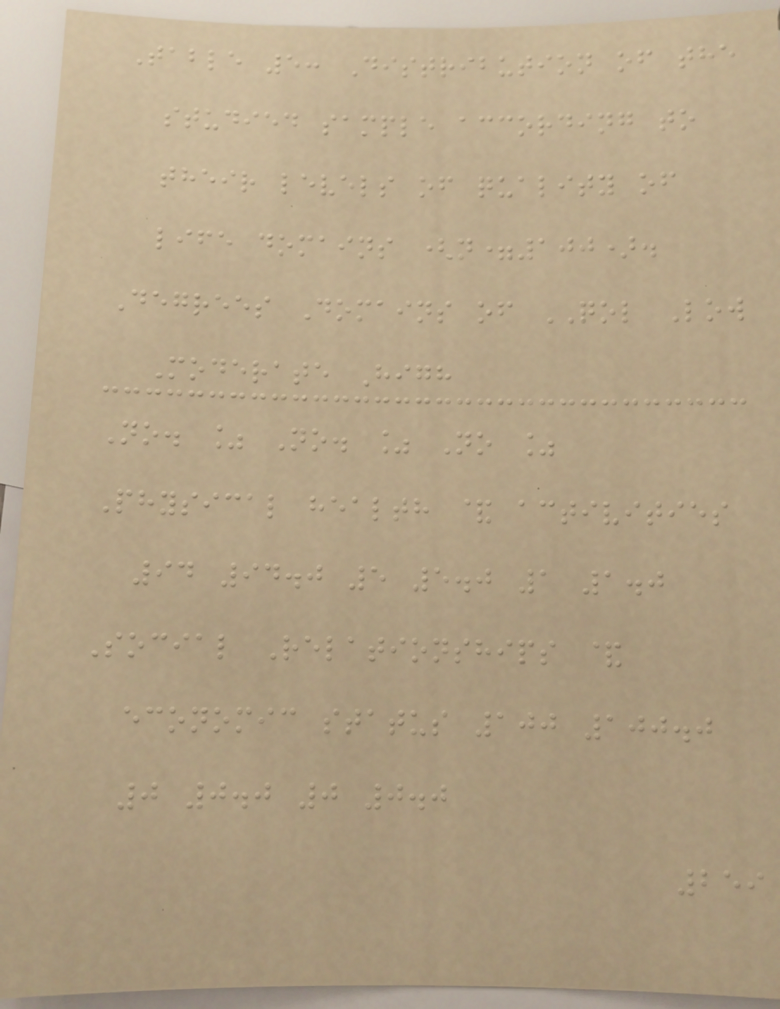Table 5: Distribution of the
studied sample according to
their levels of quality of
life domains (n=100).
Degrees Domains of QOL Low
Moderate High
No. % No. % No %
Physical health & activities
94 94.0 5 5.0 1 1.0
Social Relationships &
economic status 100 100.0
0 0.0 0 0.0
259
